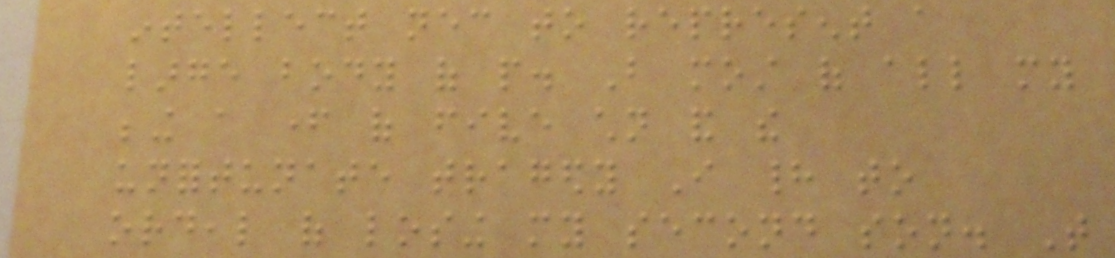intellect necessary to represent a
large body of people. But most of all my
being a father of five children and the
unfortunate tragedy I had to
ordeal of losing my second son. That
